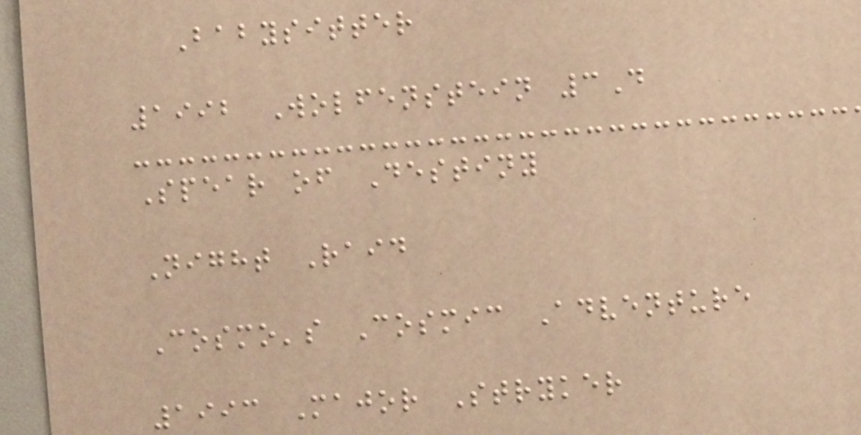Babysitter
1992 Wolfenstein 3D
Spear of Destiny
Night Raid
Cosmo's Cosmic Adventure
1993 Major Stryker
